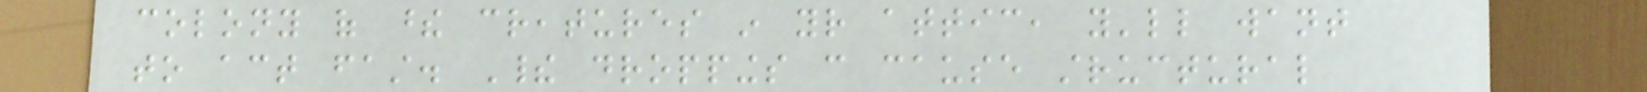colony of these creatures in your attic, you'll want
to act fast. Their droppings can cause structural
